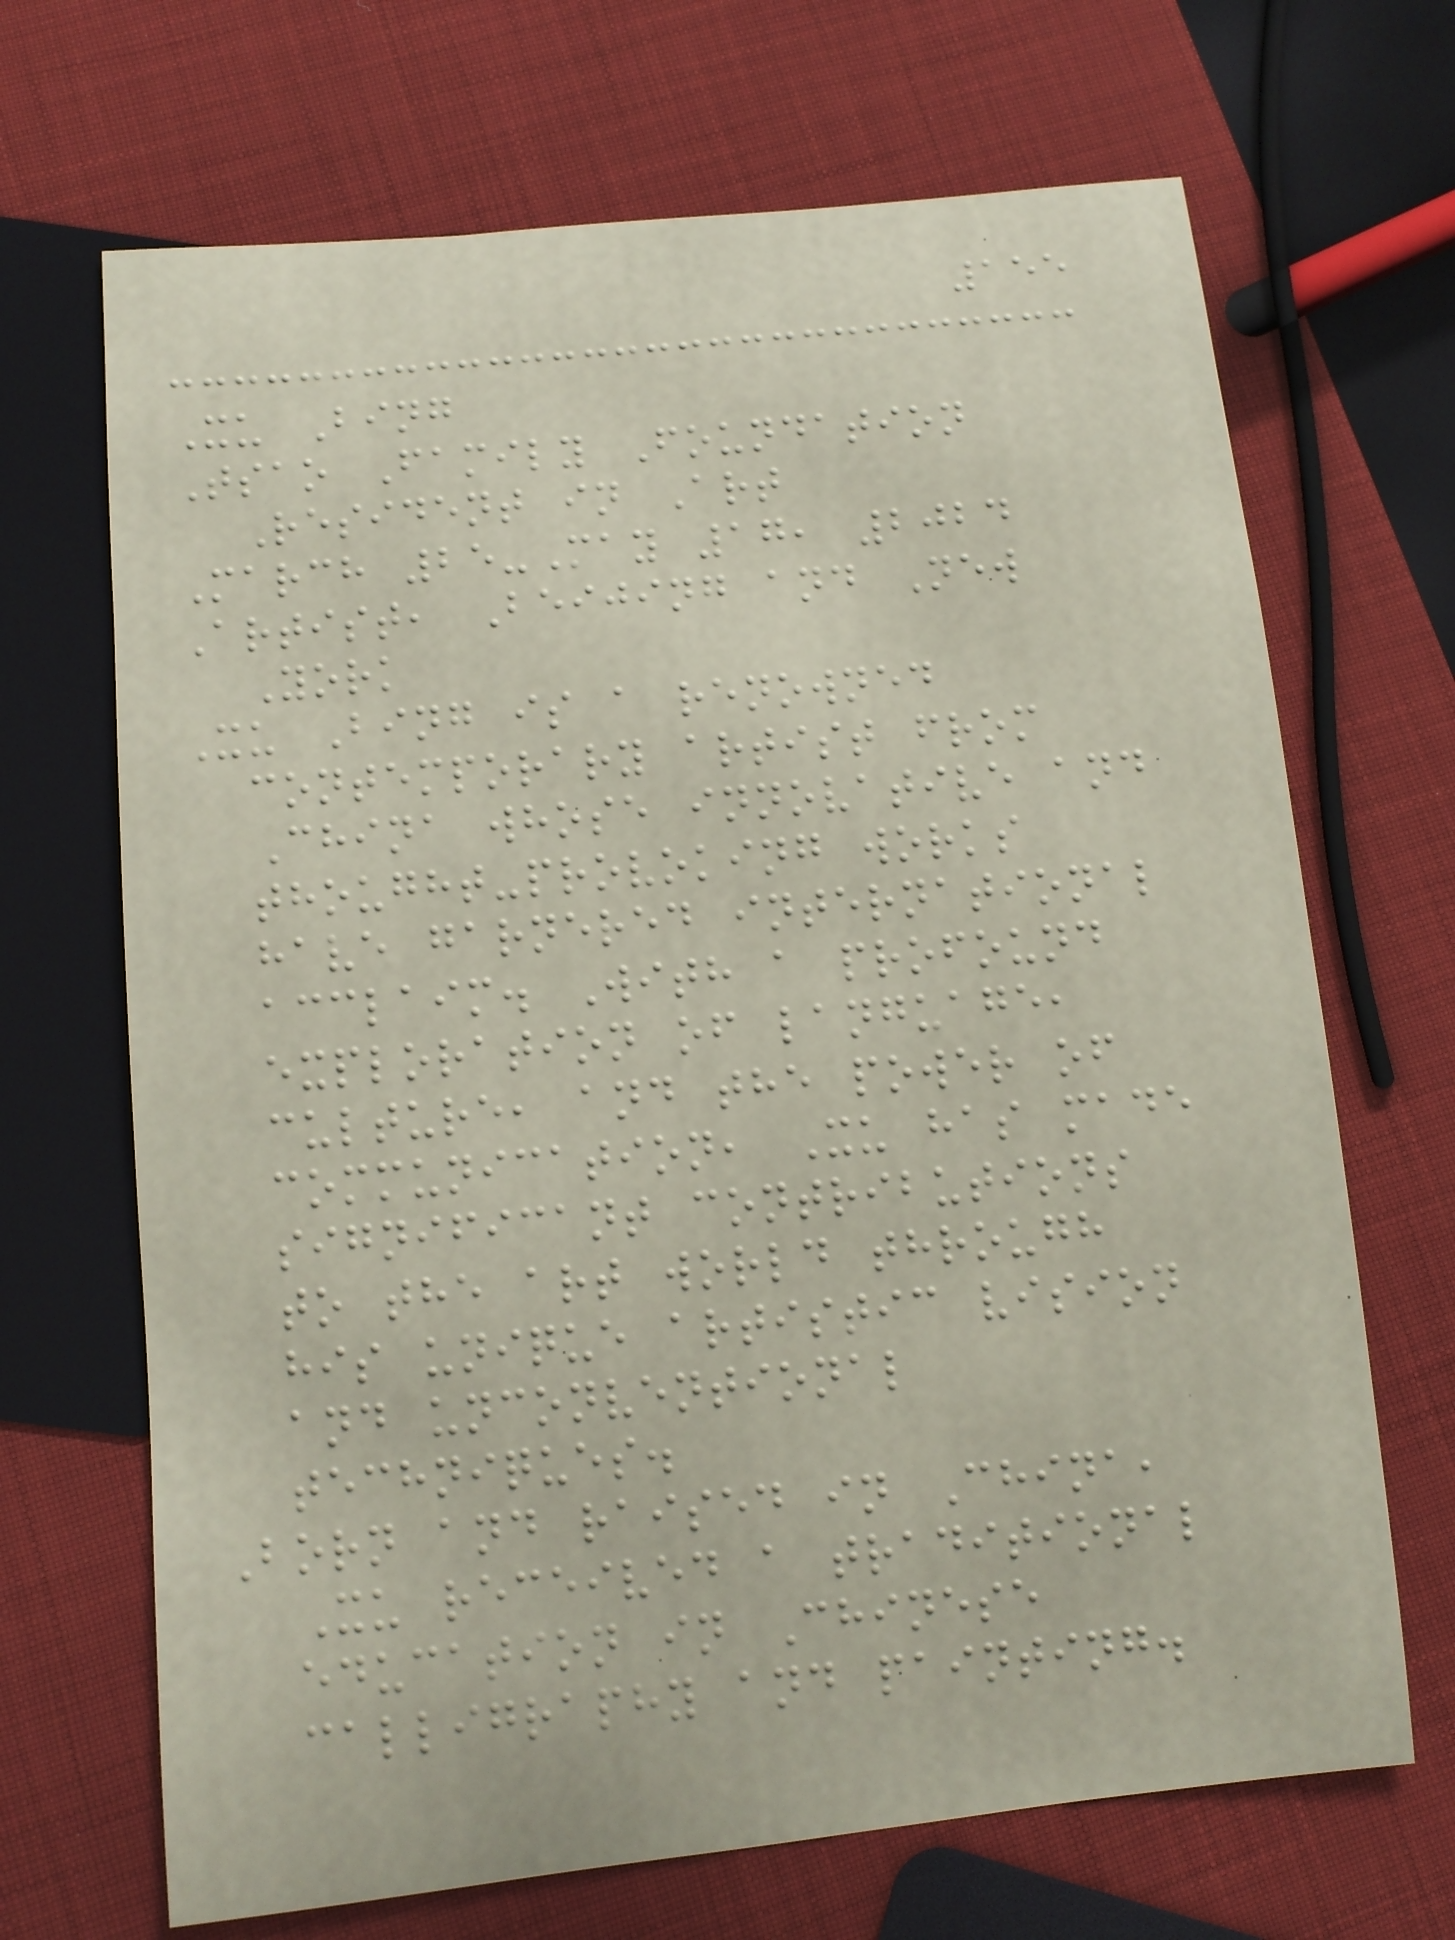155
Xu Bing
Tsao Family Foundation
Resident in Art
March 25-May 17, 2024
Artist, Beijing and New
York
Xu Bing is a renowned
contemporary artist from
China whose innovative and
thought-provoking works
have garnered international
acclaim. With a profound
exploration of language,
culture, and the power of
communication, Xu has made
significant contributions
to the art world through
his unique artistic vision
and unconventional
techniques.
Born and raised in China,
Xu received a traditional
education in Chinese
calligraphy and painting.
